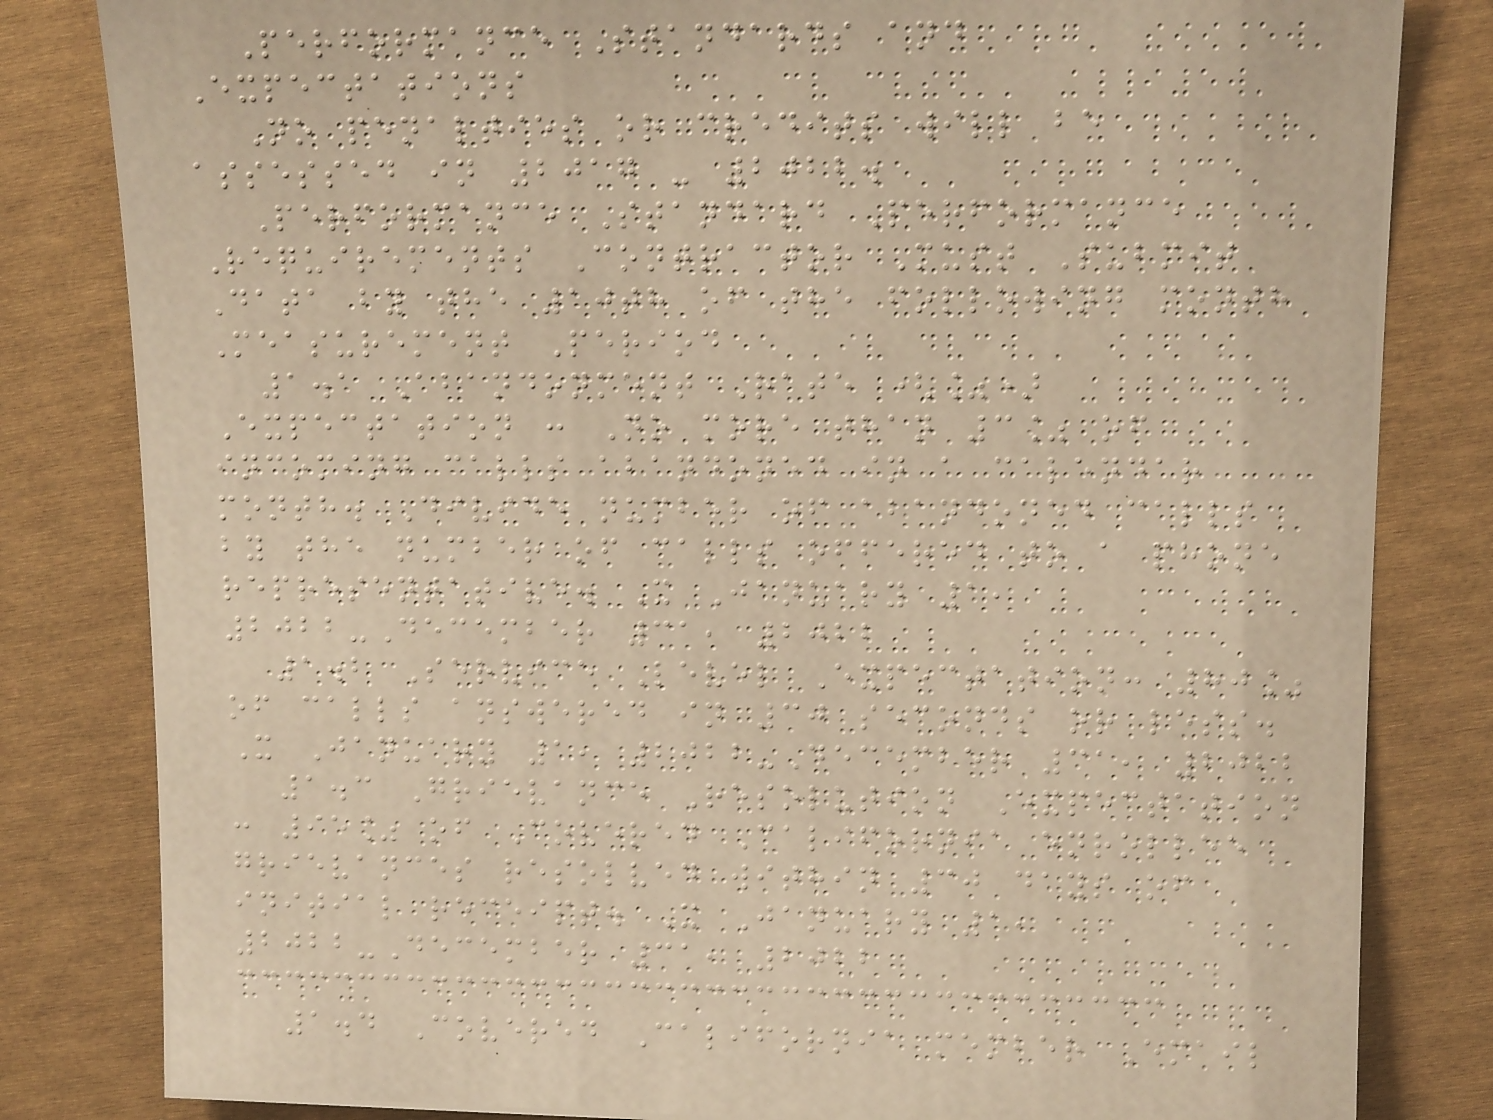Performance Standards and
Expectations
No penalties or credits will be
assessed in 2017 - 2022.
Performance Standard Performance
Requirements Contractor Must Submit
Data by the 10th of the following month
Measurement Period
1.1 Abandonment Rate (%)
Expectation : No more than 3% of
incoming calls abandoned in a calendar
month. Divide number of abandoned calls
by the number of calls offered to a phone
representative. X January 1,
2022-December 31, 2022
1.2 Service Level Expectation: 80%
of calls answered in 30 seconds or less.
X January 1, 2022-December 31, 2022
1.3 Grievance Resolution Expectation
: 95% of Covered California enrollee
grievances resolved within 30 days of
initial receipt. X January 1,
2022-December 31, 2022
1.4 Covered California member Email
